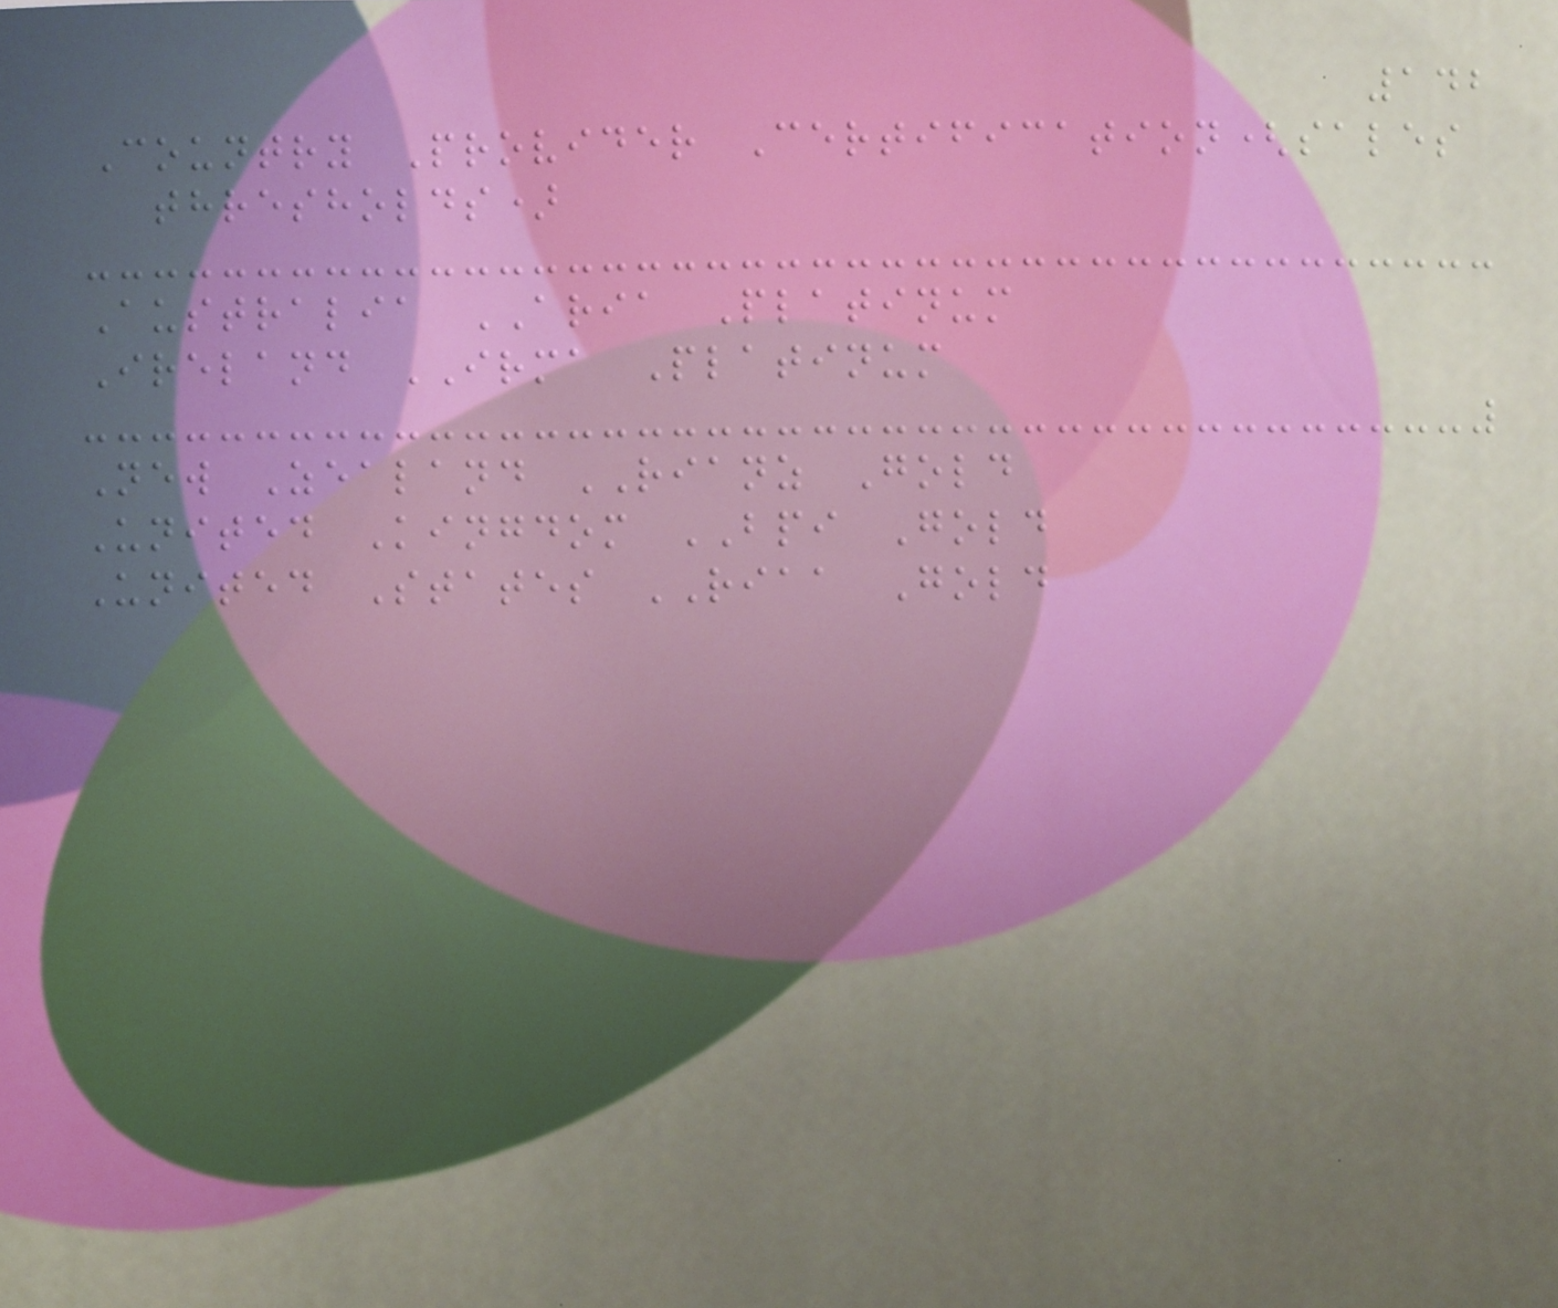142
Country Provider Certification(sales
thresholds)
Australia ARIA Platinum
Ireland IRMA Platinum
New Zealand RIANZ Gold
United Kingdom BPI Gold
United States RIAA Gold
